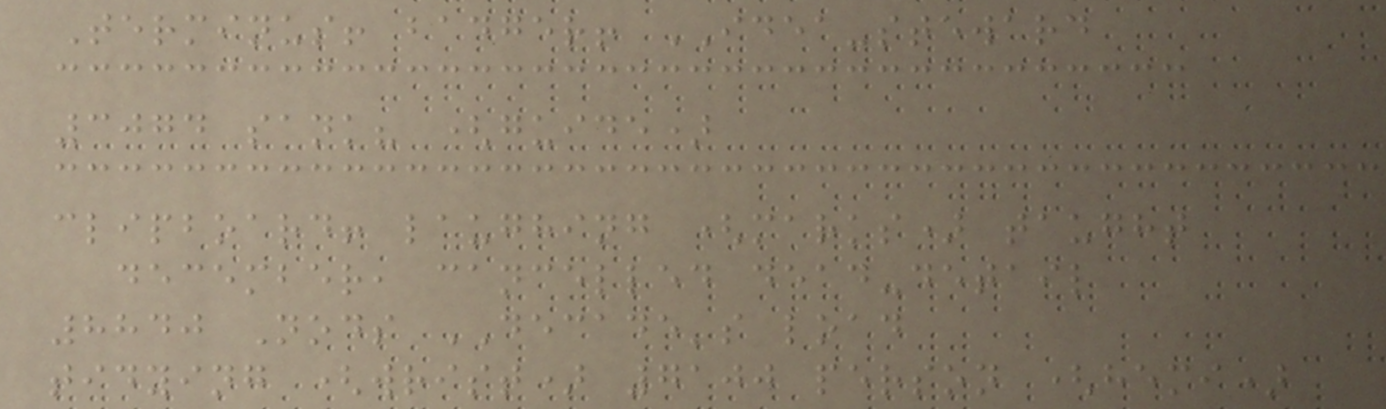Terminus! badger! IDEA-steward
3074 sank? (guide)
clipboard! laughing (marks) taught
december, cancelled dead-detail
8840 Nods DECADE's load
tidying (wrist) 7100 person (hemi)
